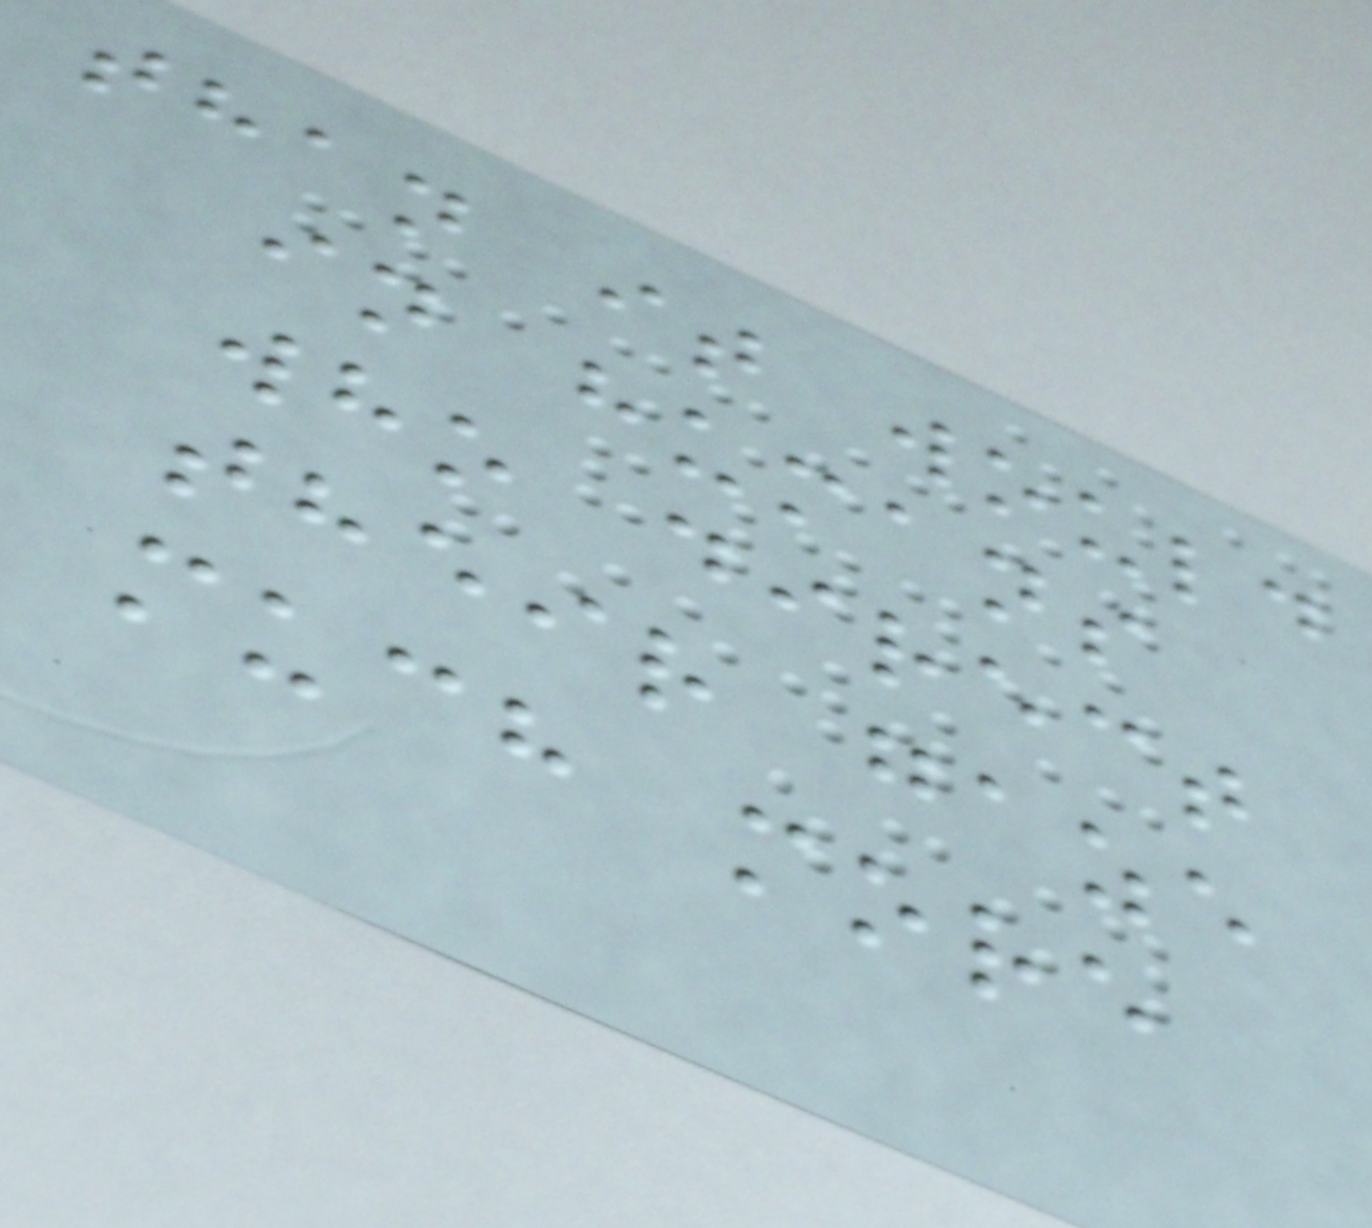than it would
in humans
who direct
their gaze
much more
